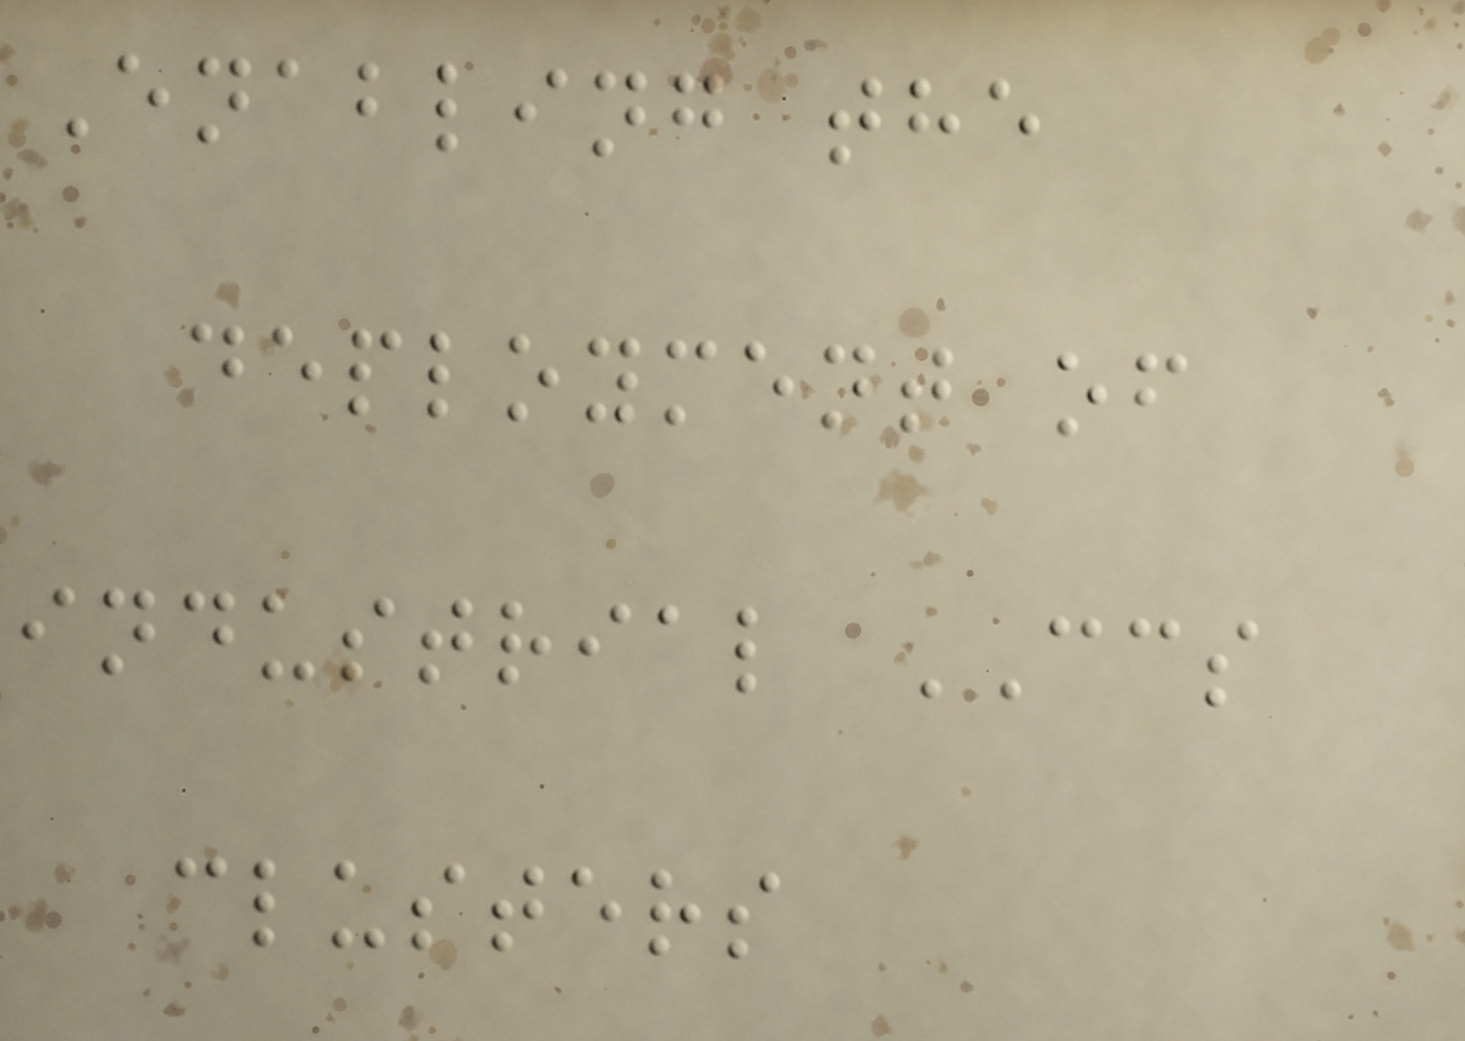Enabling the
deployment of
industrial CCS
clusters
